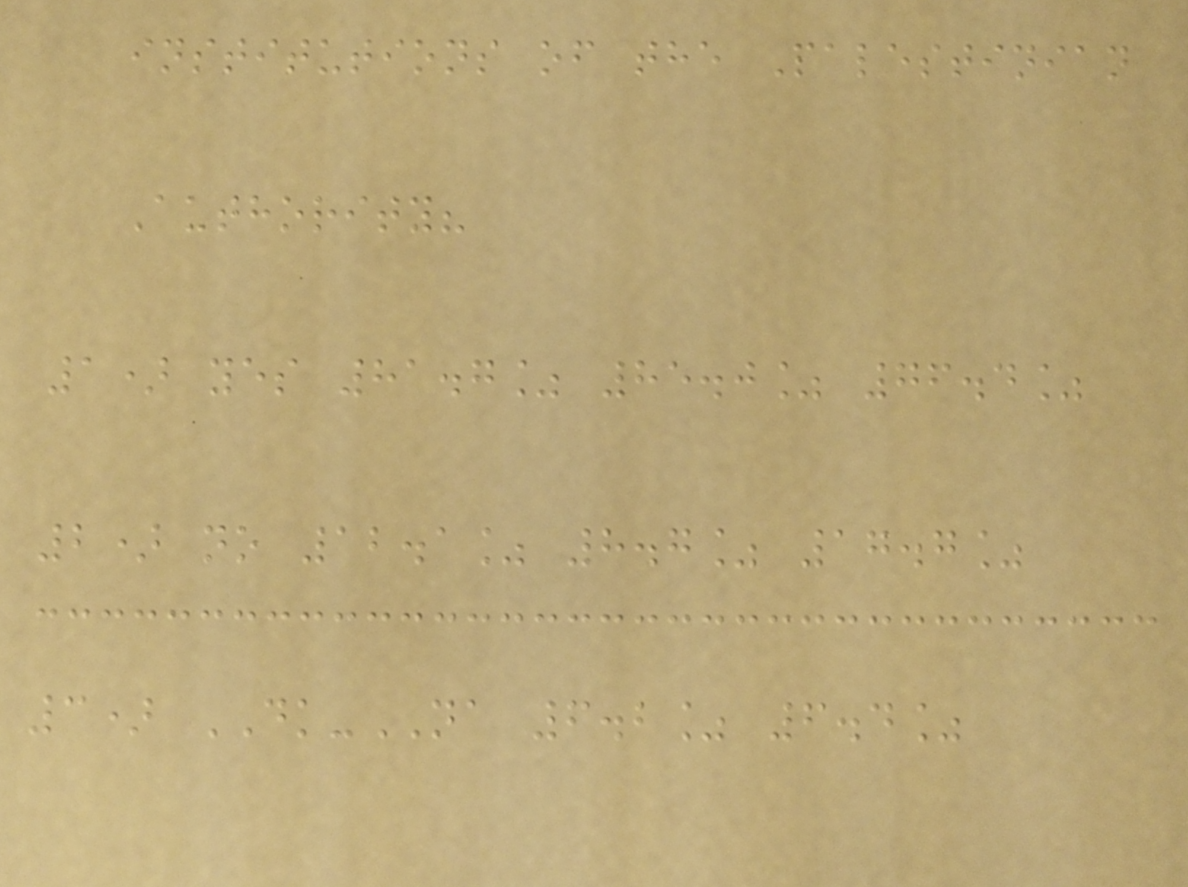institutions of the Palestinian
Authority?
1) yes 81.7% 85.0% 76.4%
2) no 12.1% 8.7% 17.7%
3) DK-NA 6.2% 6.4%
